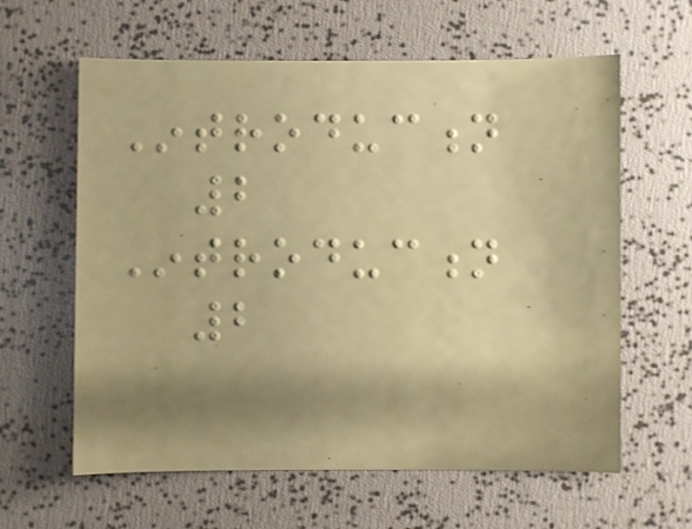Introduction
2
Introduction
2
